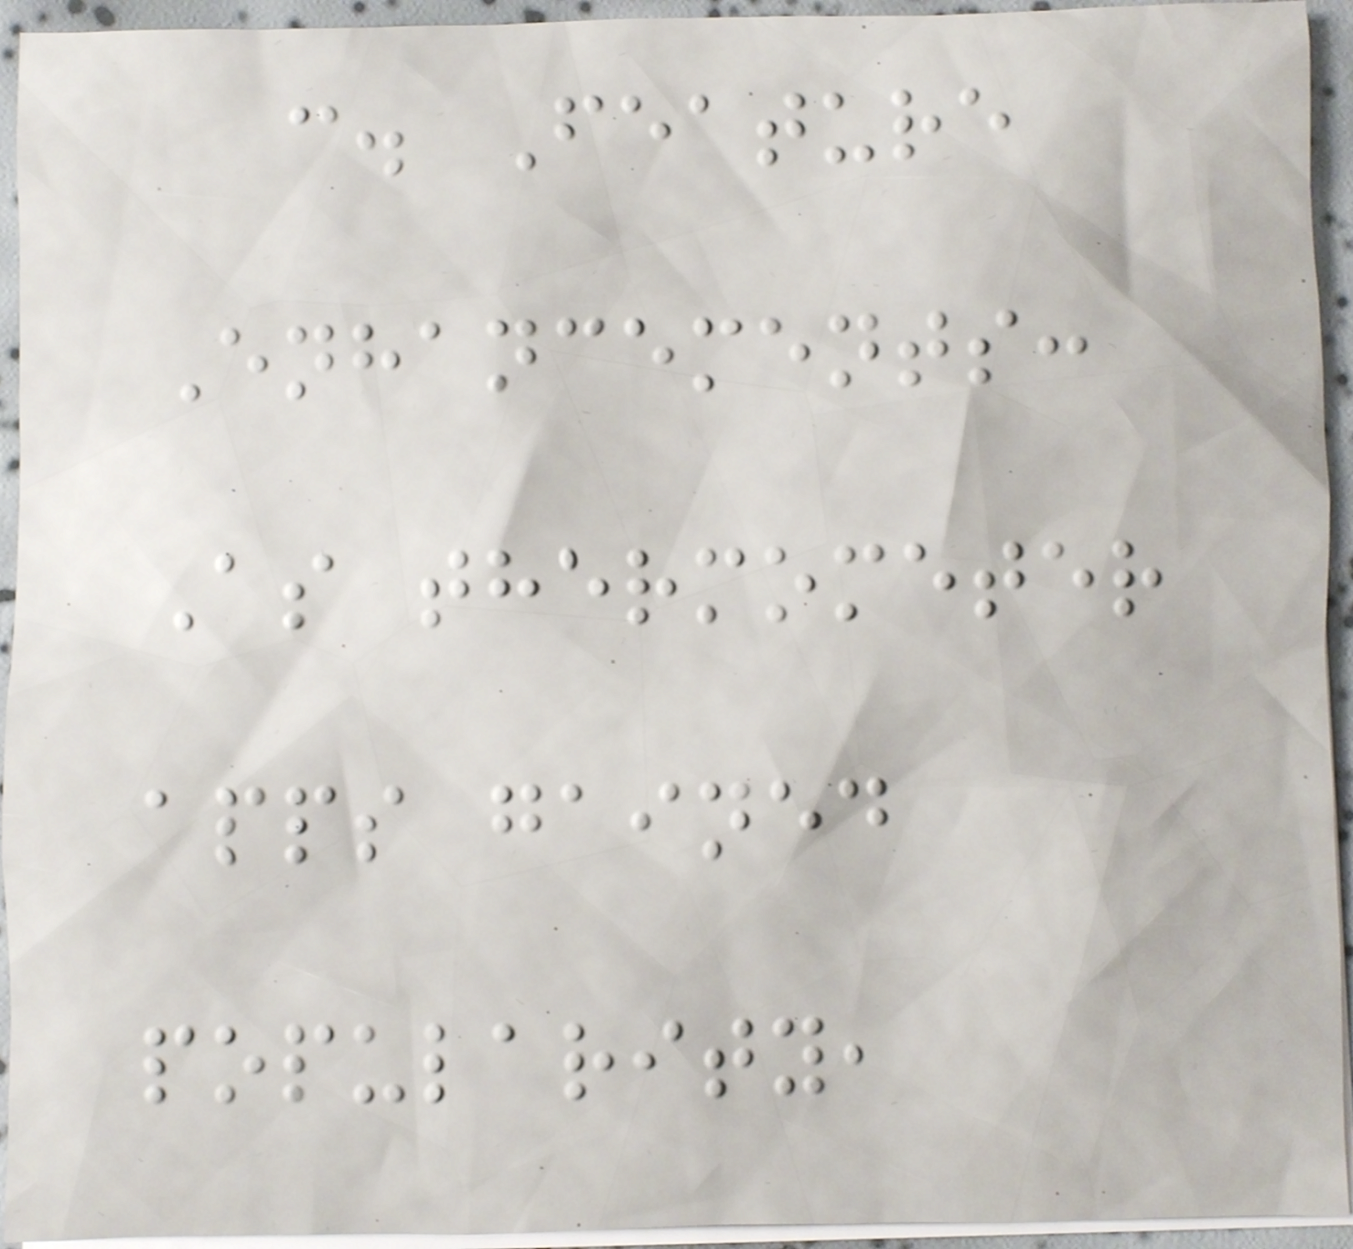c. Feature
Enhancements:
As thermometer
apps gained
popularity,
